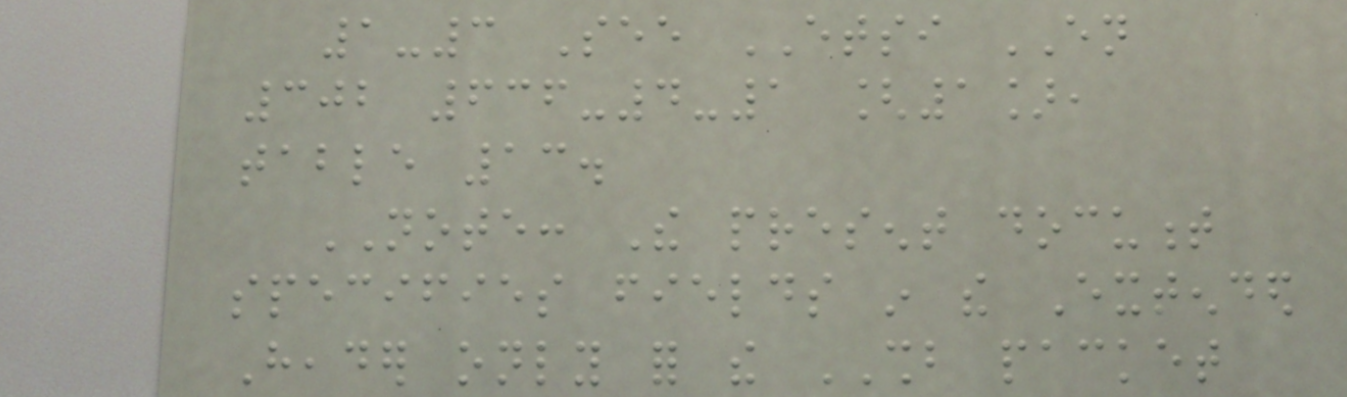1-3 See ETSI EN
302 636-4-1 [1],
table 13.
NOTE: The present document
specifies fields in the Extended
Header only for the SHB packet
